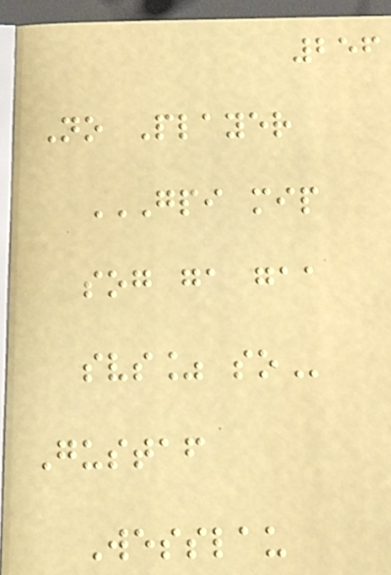256
No Player
GPI MIP
SOG GA GAA
SVS% SO
Gustaf
Wesslau
